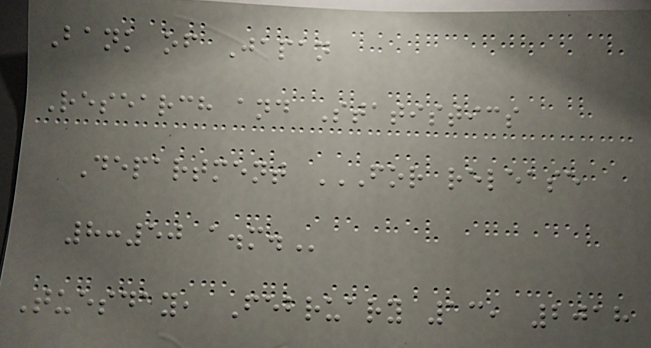Bank of Japan
Research and Statistics
Department FOR RELEASE
8:50 A.M.
Tuesday, February 13, 2018
